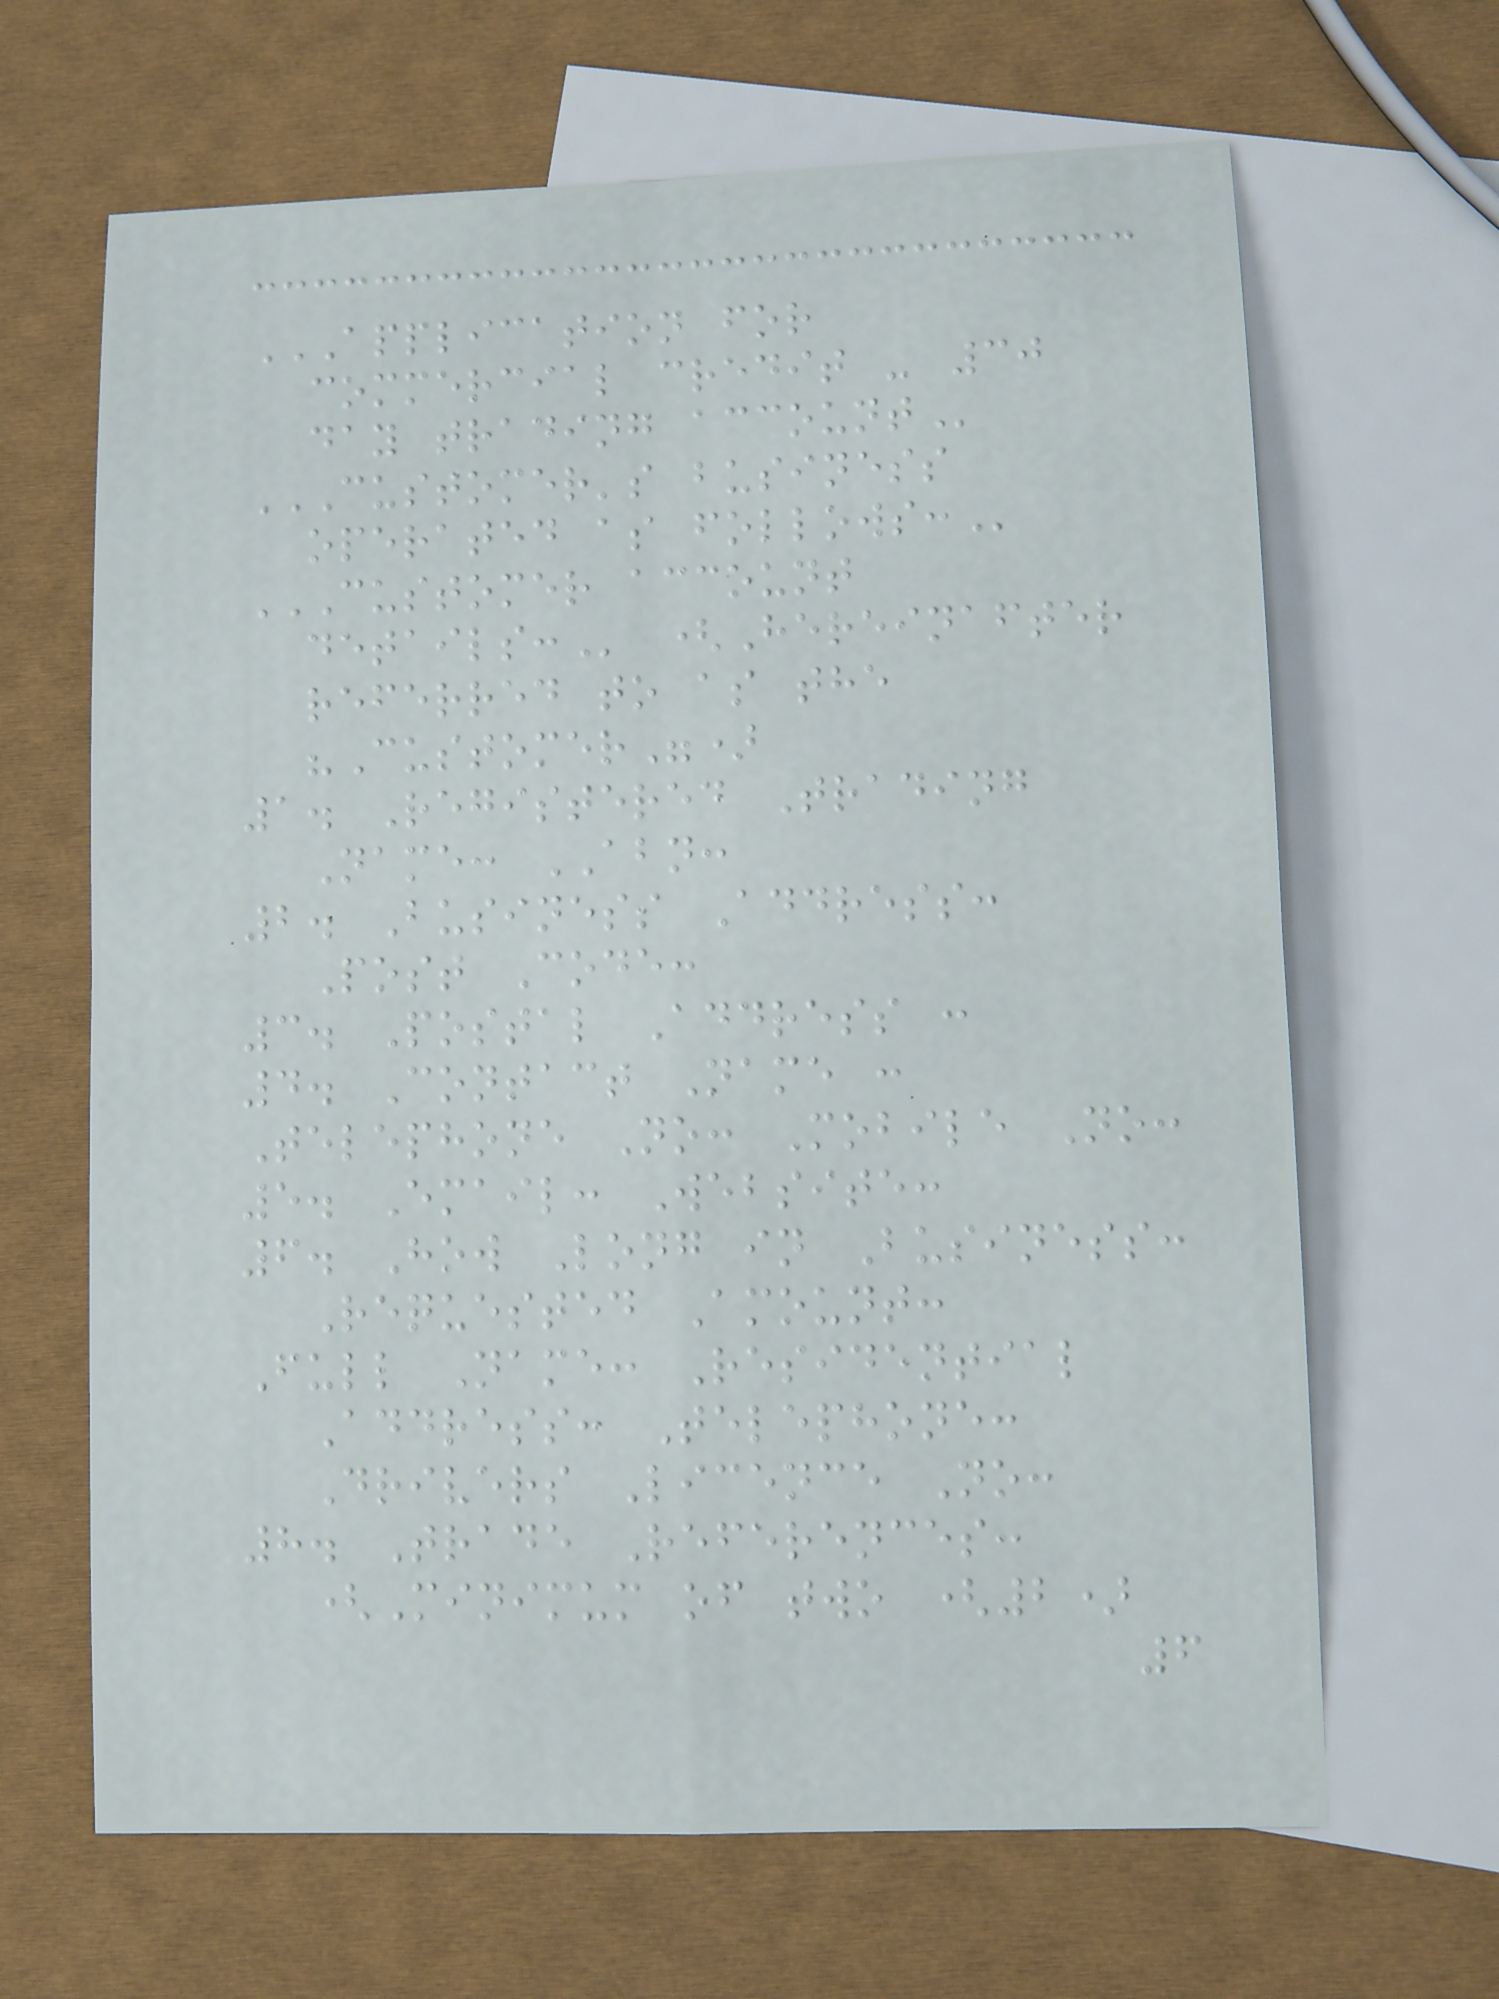APPLICATION FOR
COMMERCIAL CREDIT - 30
DAY TRADING ACCOUNT
CUSTOMER'S BUSINESS
OPERATED AS FOLLOWS:
CUSTOMER ACCOUNT
DETAILS: (Hereinafter
referred to as the
"Customer")
1. Registered Trading
Name: ABN:
2. Business Address:
Post Code:
3. Postal Address :
4. Contact Name :
Telephone No: Mobile No:
5. Email: Website:
6. How Long in Business:
Requested Amount:
Full Name: Residential
Address: Telephone:
Drivers Licence No:
8. Trade References:
(Minimum of two (2)
6
